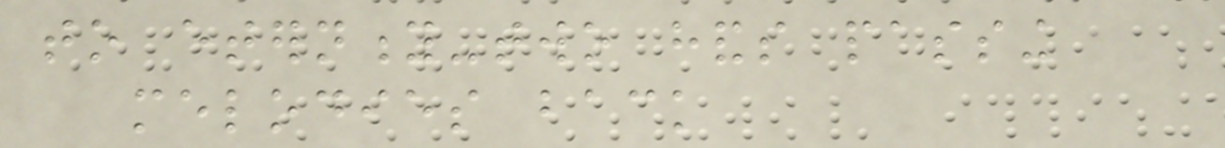to eternity-two hands passing
melodies back
